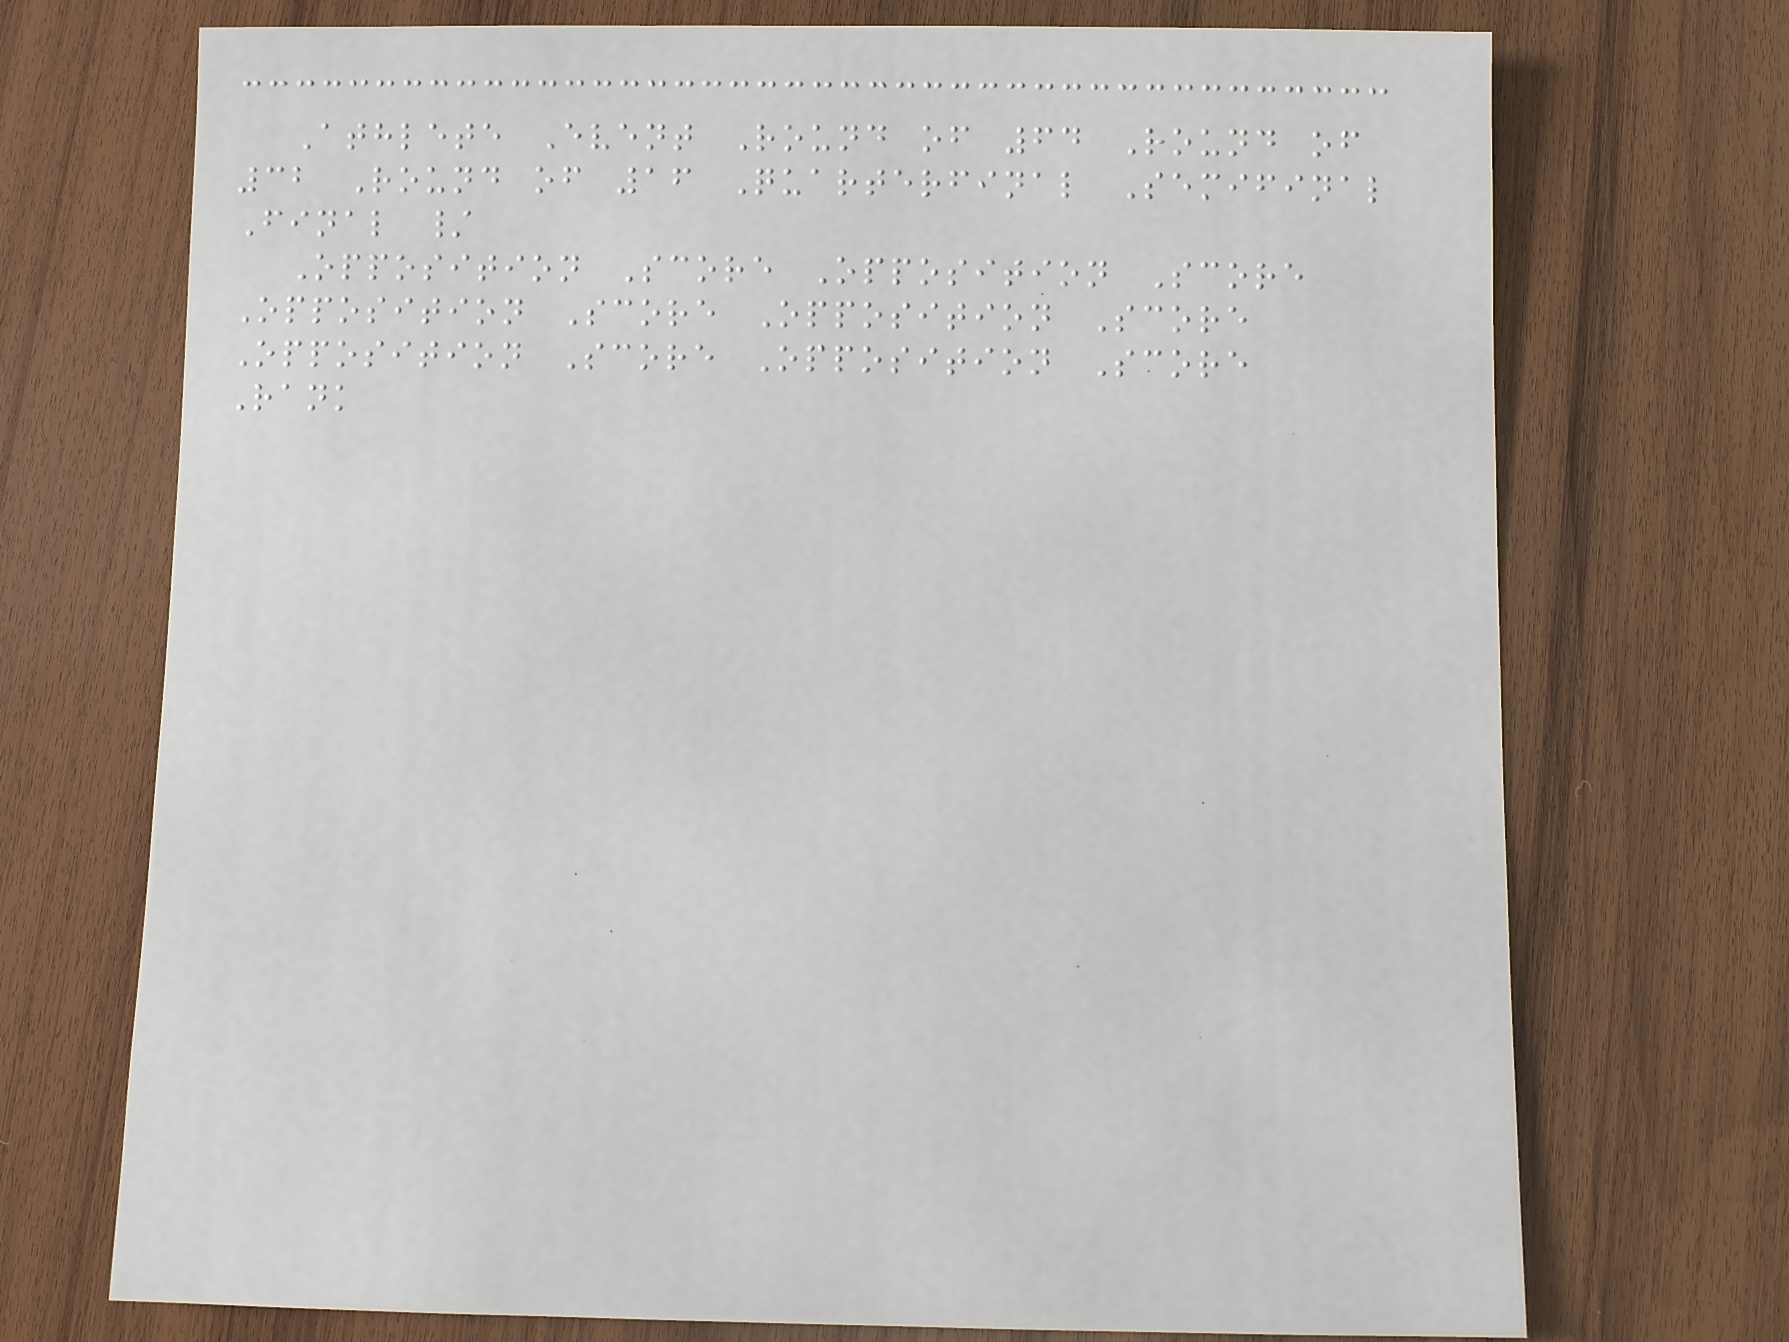Athlete Event Round of 64 Round of
32 Round of 16 Quarterfinal Semifinal
Final /
Opposition Score Opposition Score
Opposition Score Opposition Score
Opposition Score Opposition Score
Rank
